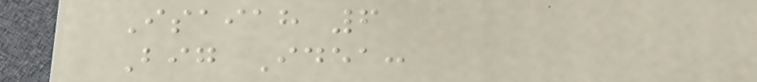Isaiah 6
Big Idea:
